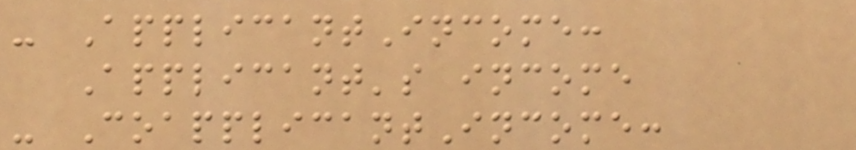- ApplicantIncome:
Applicant's income
- CoapplicantIncome:
